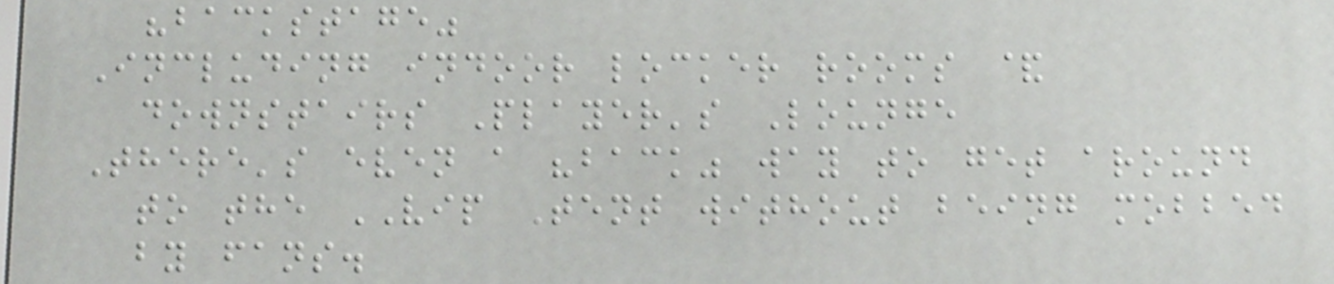"backstage"
Including indoor locker rooms &
downstairs Player's Lounge
There's even a "back" way to get around
to the VIP Tent without being mobbed
by fans.
